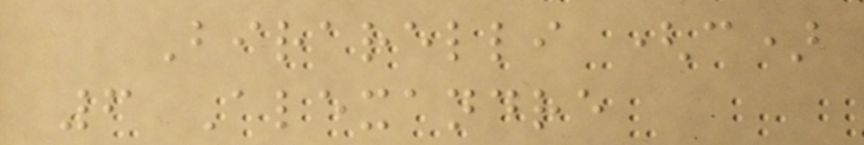Birarelli (c)
6 Alexandre
